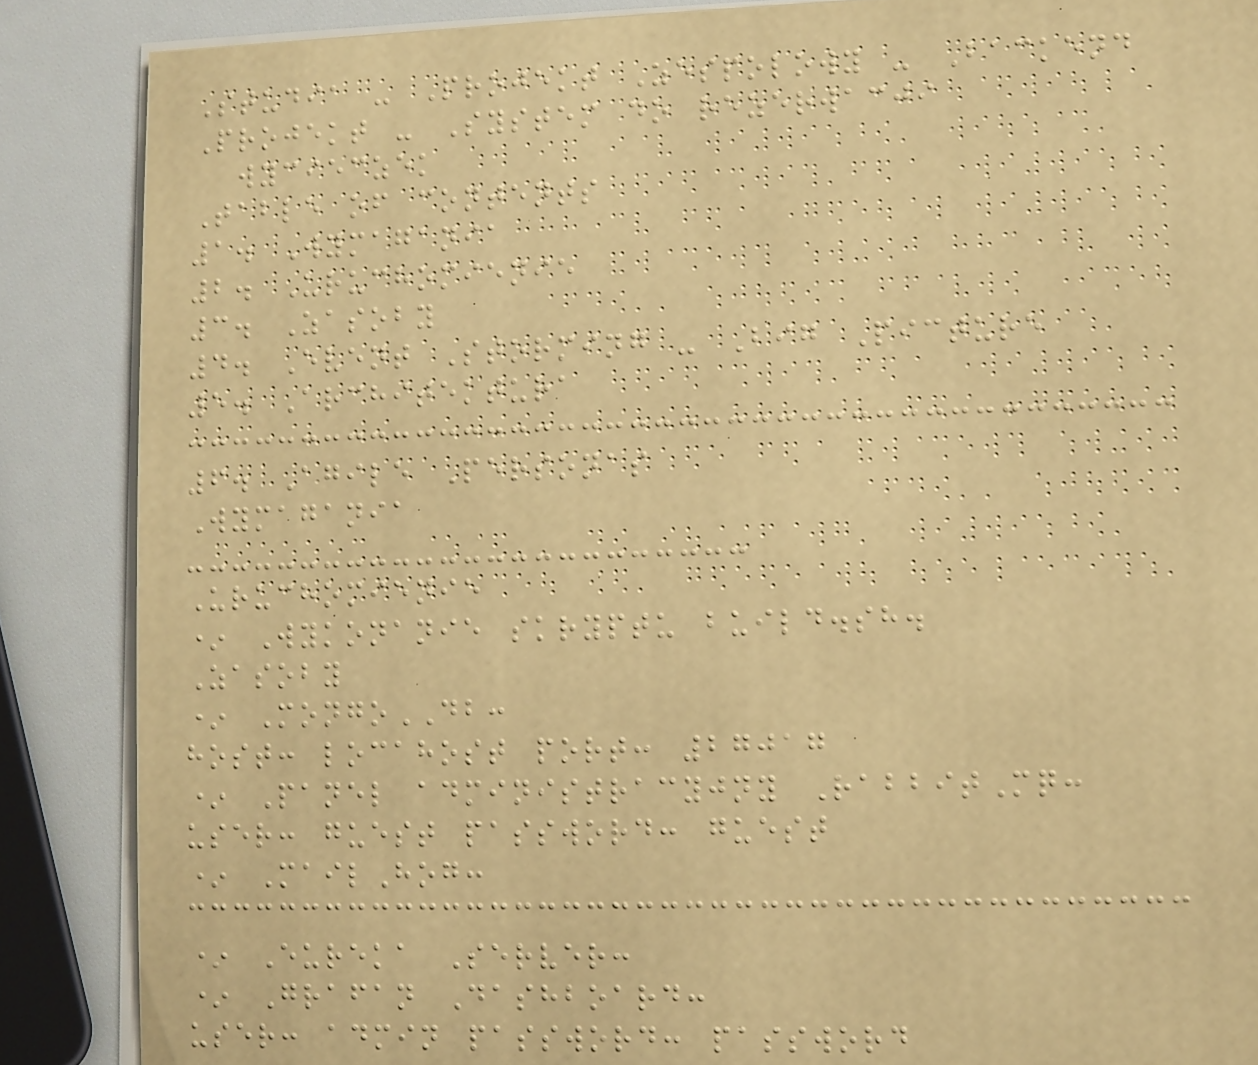Studia - Projekt Zespolowy - Backend
Projekt - System do rezerwacji
wycieczek
Table of contents
1. Wymagania
2. Uruchomienie
3. Zasoby
4. Event Storming - Big Picture
5. Architektura
6. Agile Personas
Wymagania
Uruchomienie
* Wykonanie skryptu build.sh.
Zasoby
* MongoDB:
host: locahost port: 27017
* Panel administracyjny RabbitMq:
user: guest password: guest
* MailHog:
* Eureka Server:
* Grafan Dashboard:
user: admin password: password
